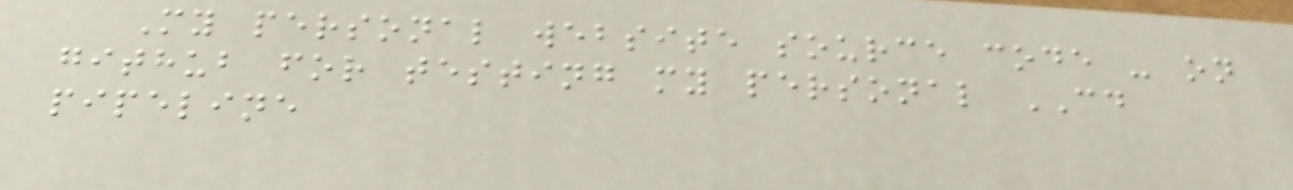My personal website source code - on
github for testing my personal CD
pipeline
